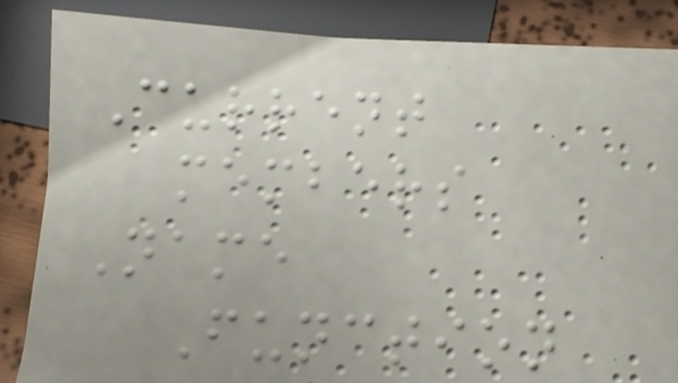Current
members
Name
Function
